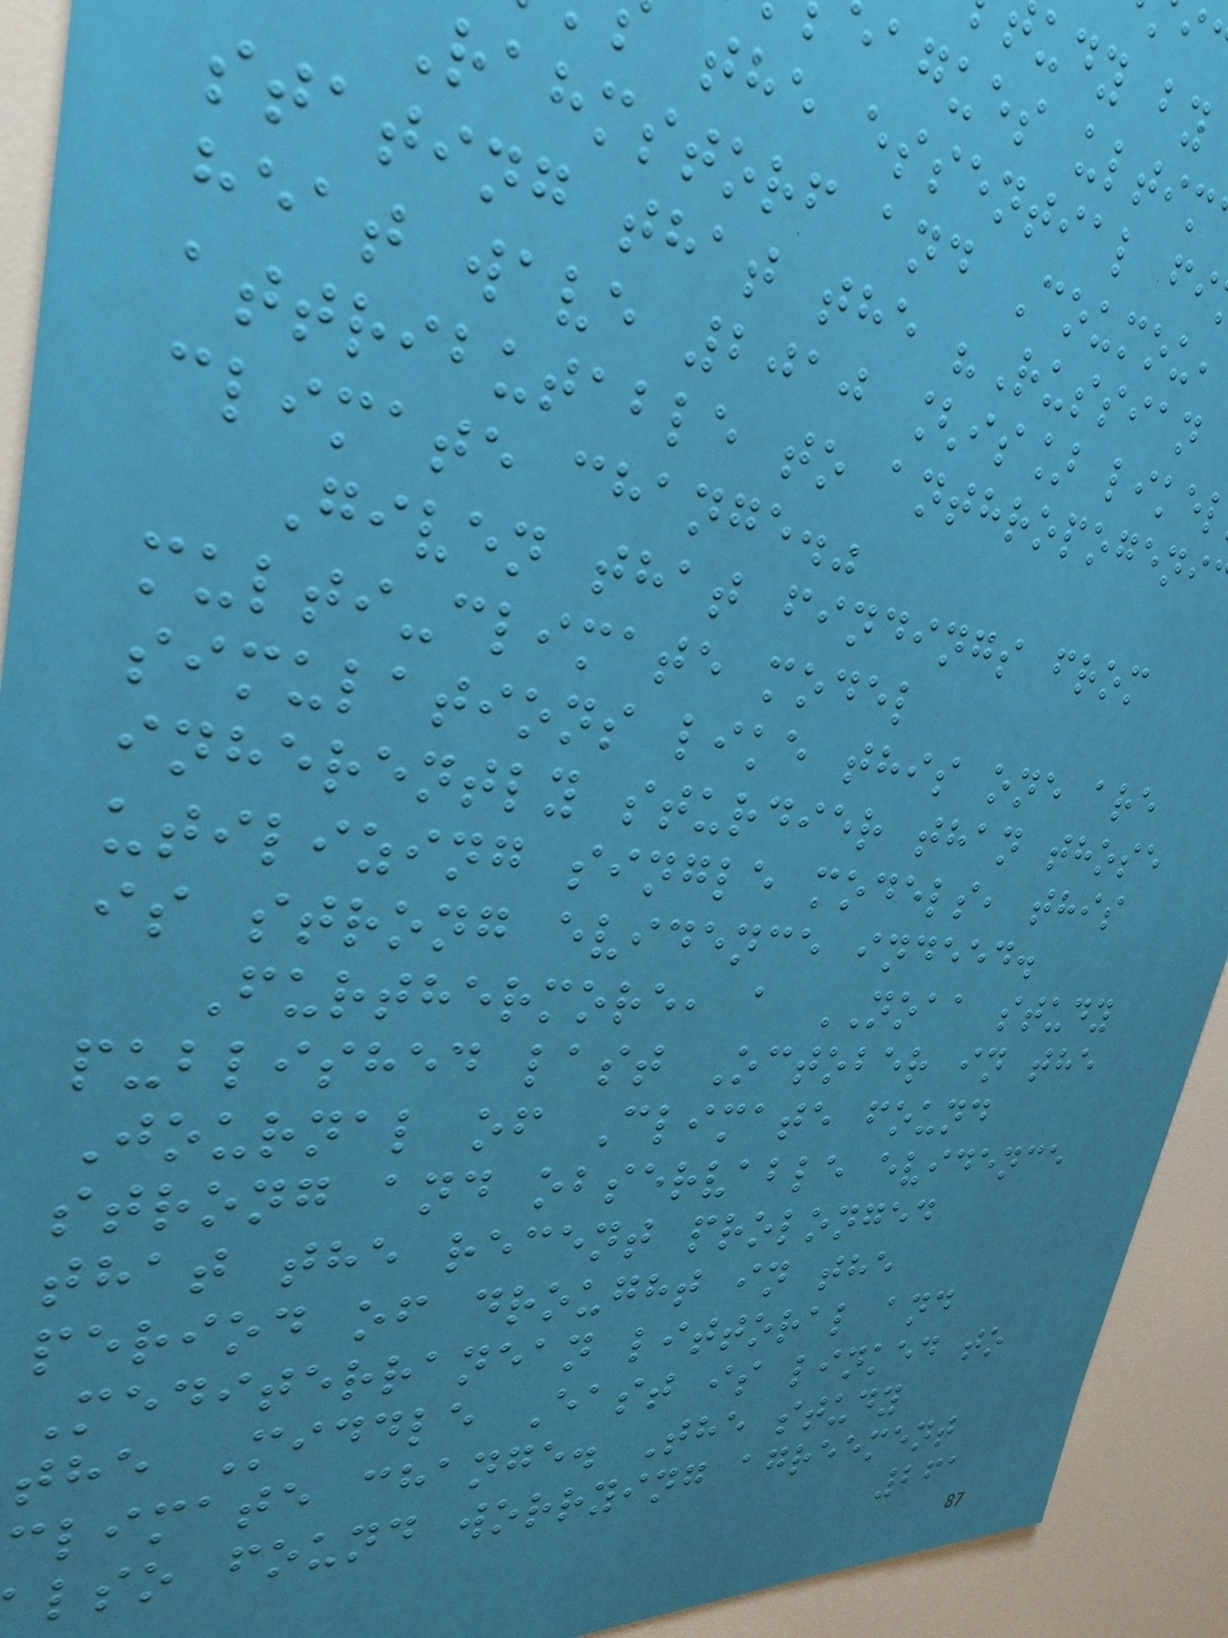agues ultim
the essential fi
rahmstorf and Coumou,
stating that the "Russian
heat wave 2010 [is] like
attributable to anthropogeni
climate change."
Given that findings from
multi-climate model
simulations like this one are
inherently sturdier than those
utilizing single models, this
is strong evidence indeed.
Furthermore, a NOAA study
published last October in the
Journal of Climate found
strong and observable evidence
that the recent prolonged
period of drought in the
Mediterranean littoral and
the Middle East is linked to
climate change. The study
lso found worrying agreement
261
